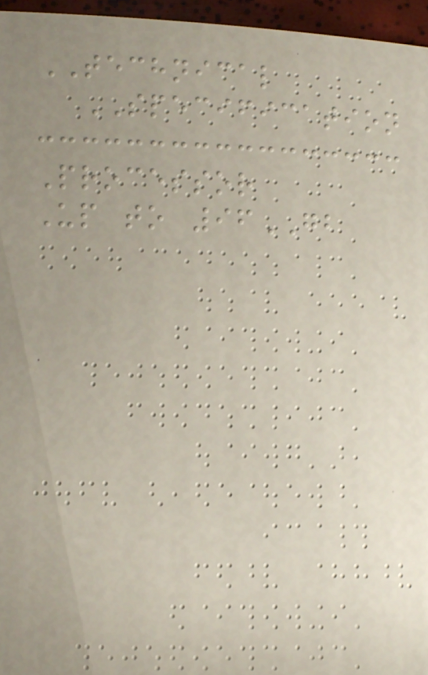TECHNICAL
SPECIFICATION
Processor
Up to 96GB
